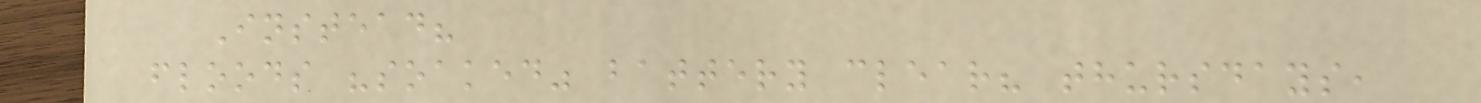Instead?
floods "soaked" battery clear? thursdays,
